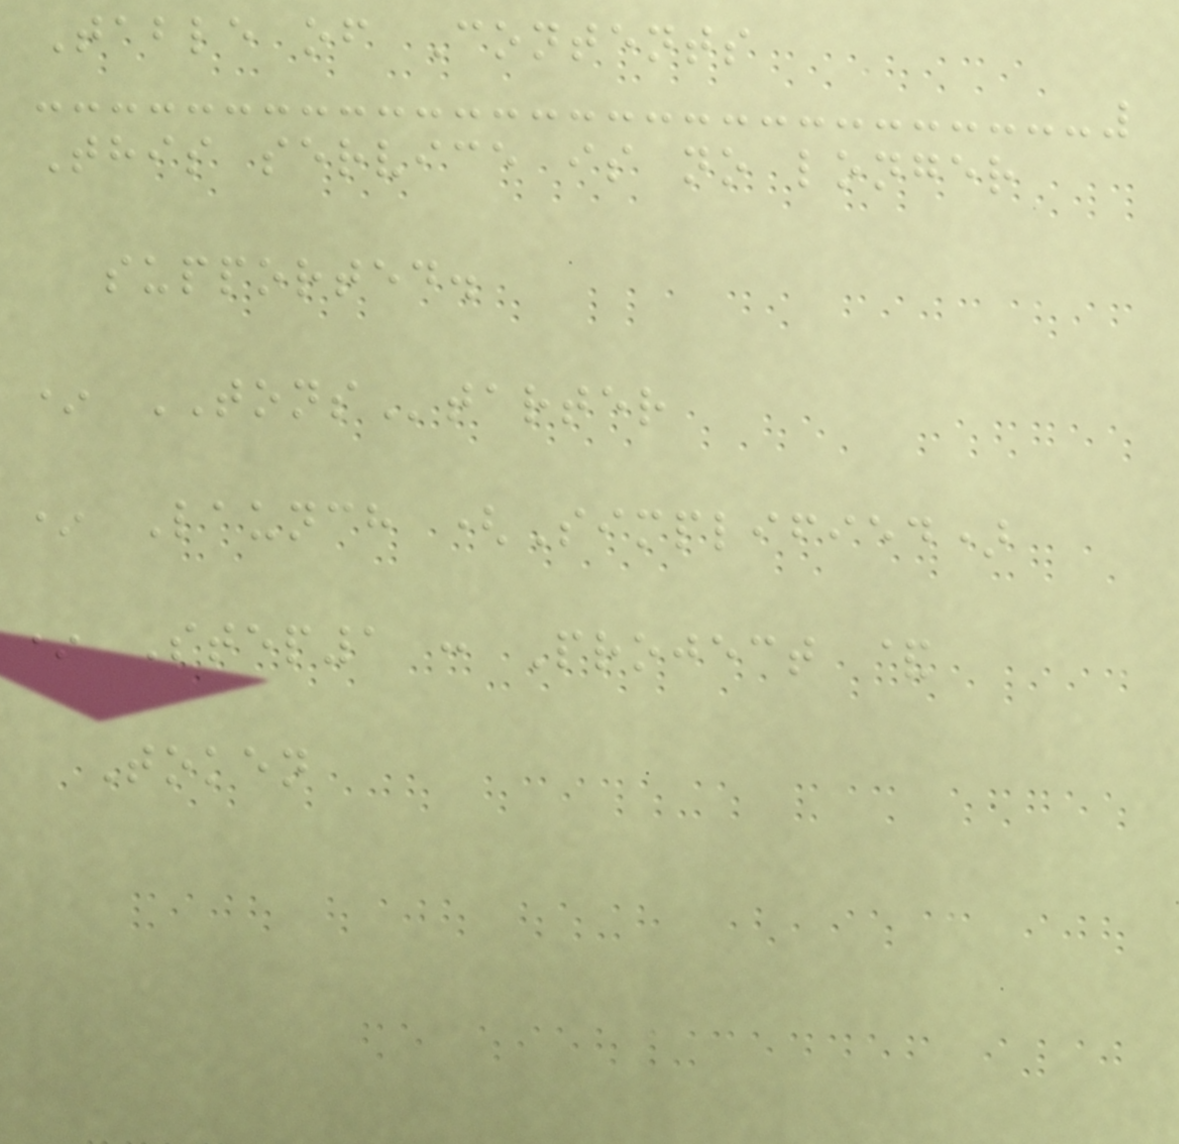Table of Contents
This service is no longer
supported.
* TONStarter
* Launch (Simplified)
* Step1 : Project &
Token
